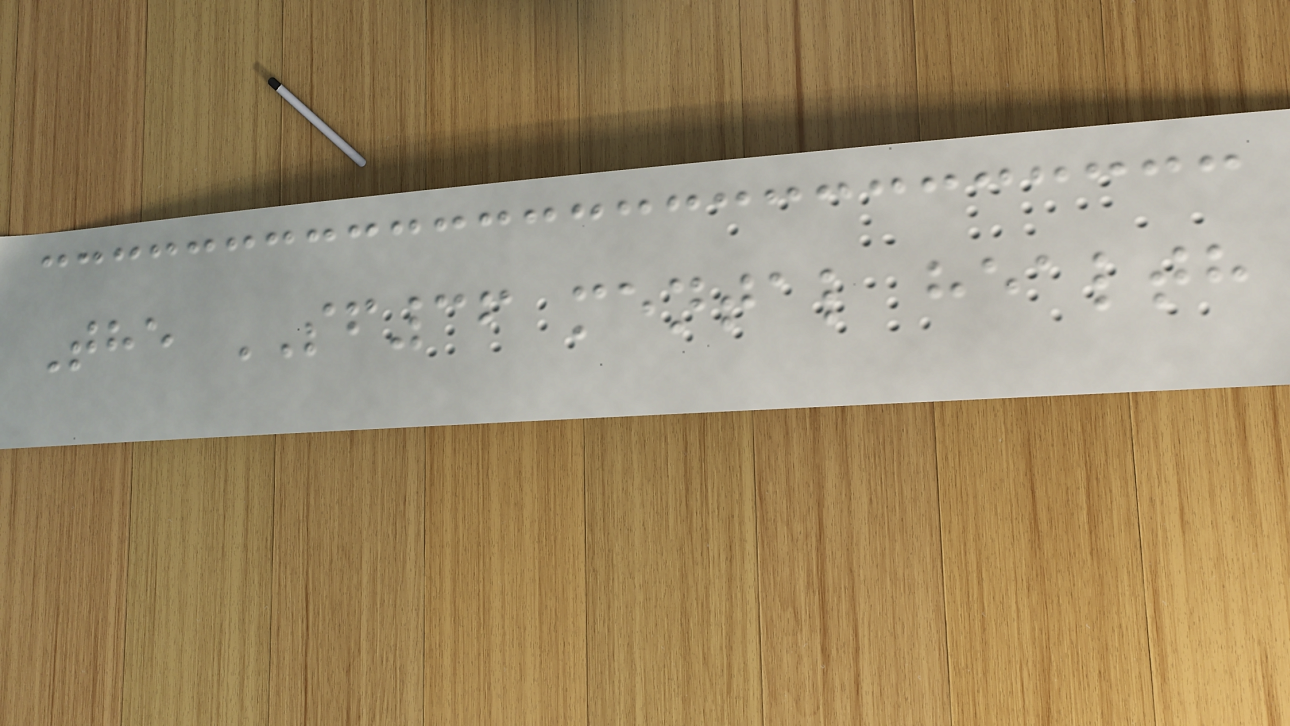The SF36 mental health
